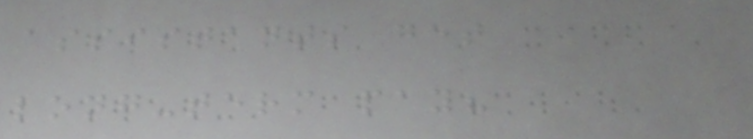assistants get
long-term pay?
